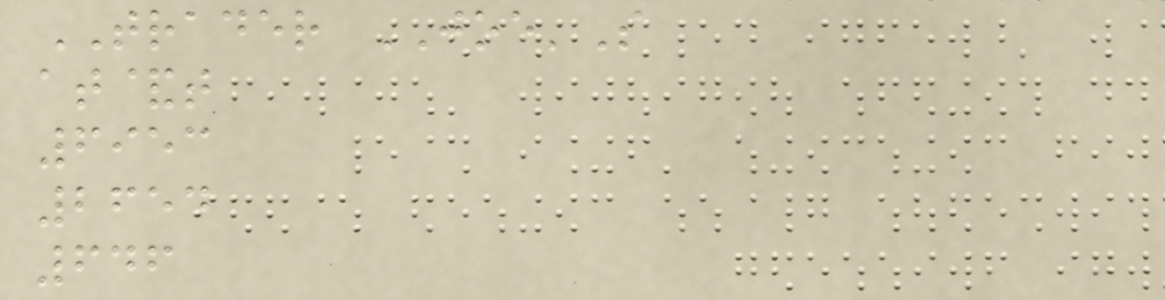TRADER JOE'S
at&t
6953
2654
646
